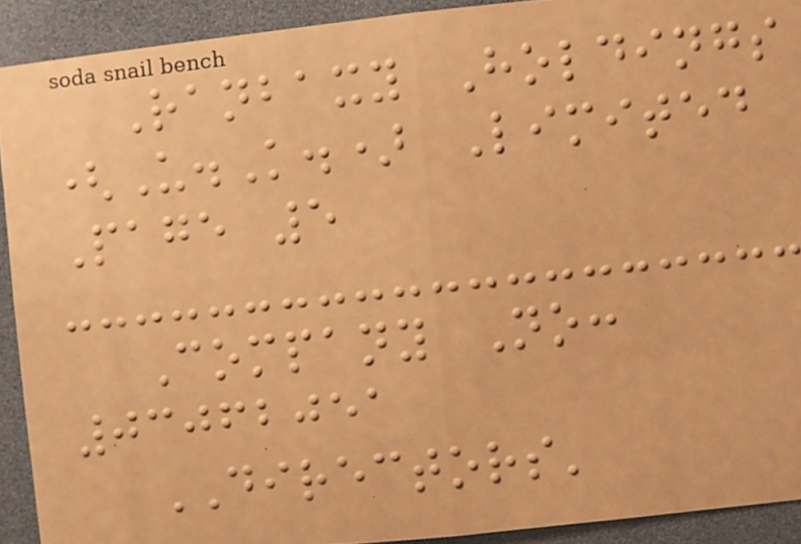Ranbaxy Holdings
(U.K.) Limited
Page 5
Company No:
03062051
DIRECTORS'
